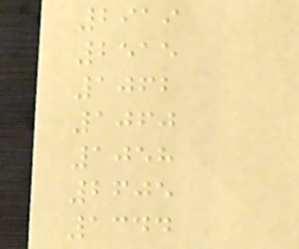2919
2515
1062
1060
1058
2605
1344
